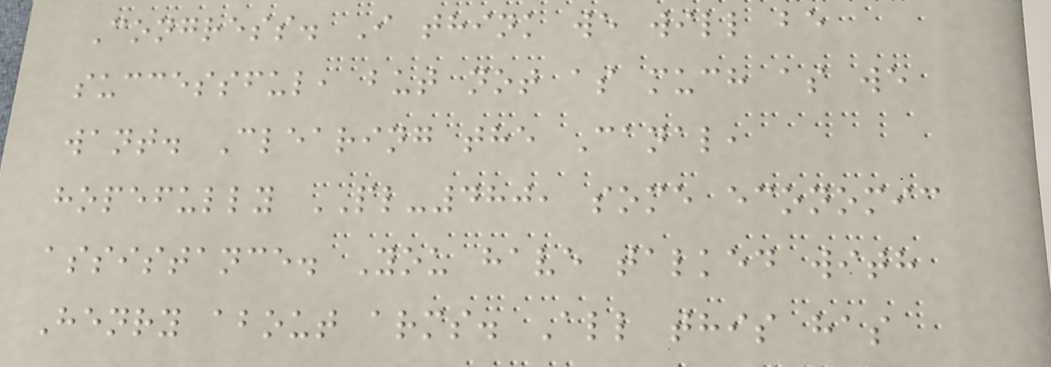Congress. I think we will be
successful, but not as much as we
want. Clearing the Canal,
hopefully PL-480, some economic
assistance. You have talked with
Henry about arms. All this has
